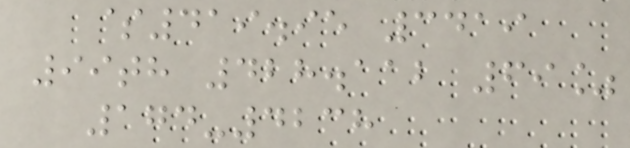$419.95 3419
99th 428.112 69%
174-4238
